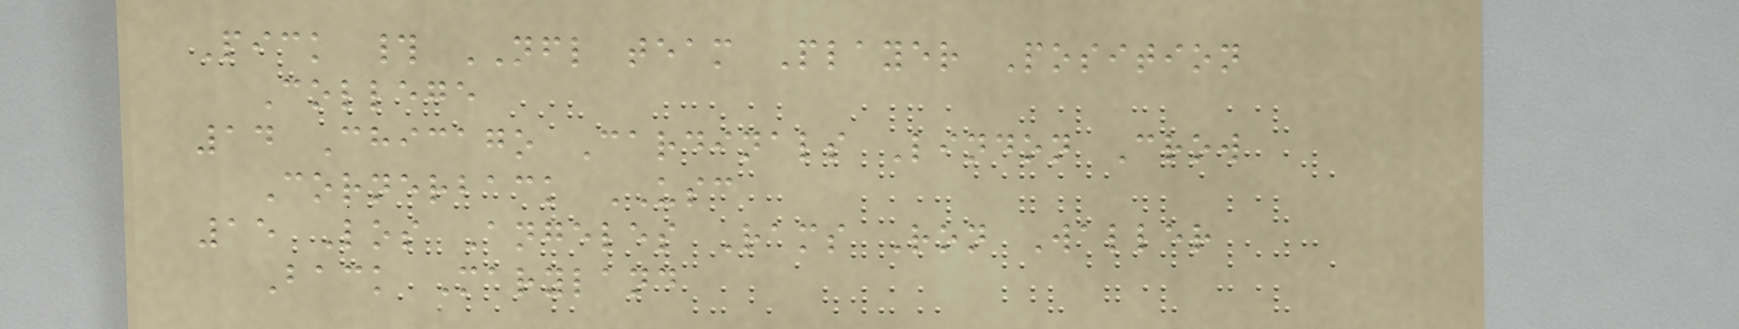Pick # NFL team Player Position
College
14 Chicago Cardinals Lindon Crow
Cornerback USC
15 Los Angeles Rams Ron Waller
Back Maryland
